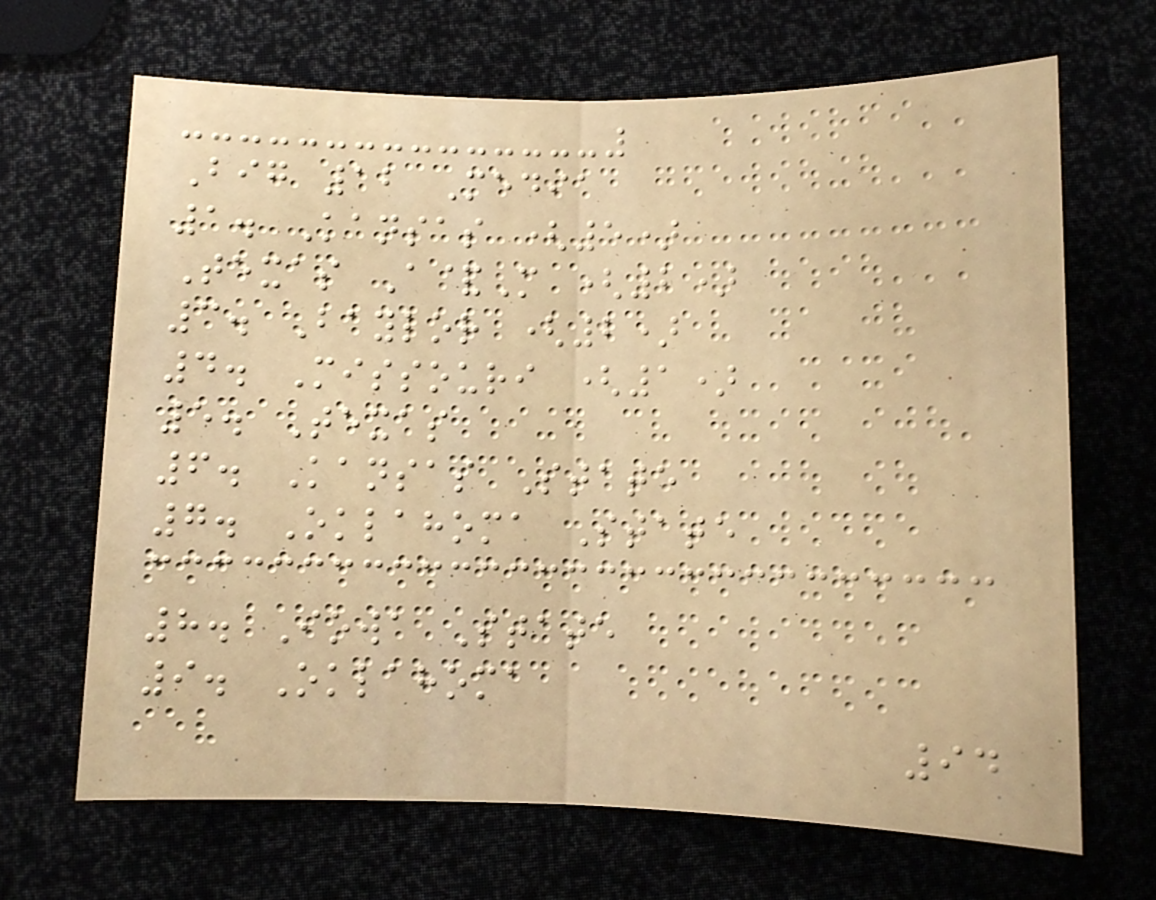Big 12 Media
1. Kansas (5)
Texas A&M (2)
3. Baylor (2)
4. Missouri (1)
5. Texas
6. Kansas State
7. Oklahoma State
8. Iowa State
9. Oklahoma
94
